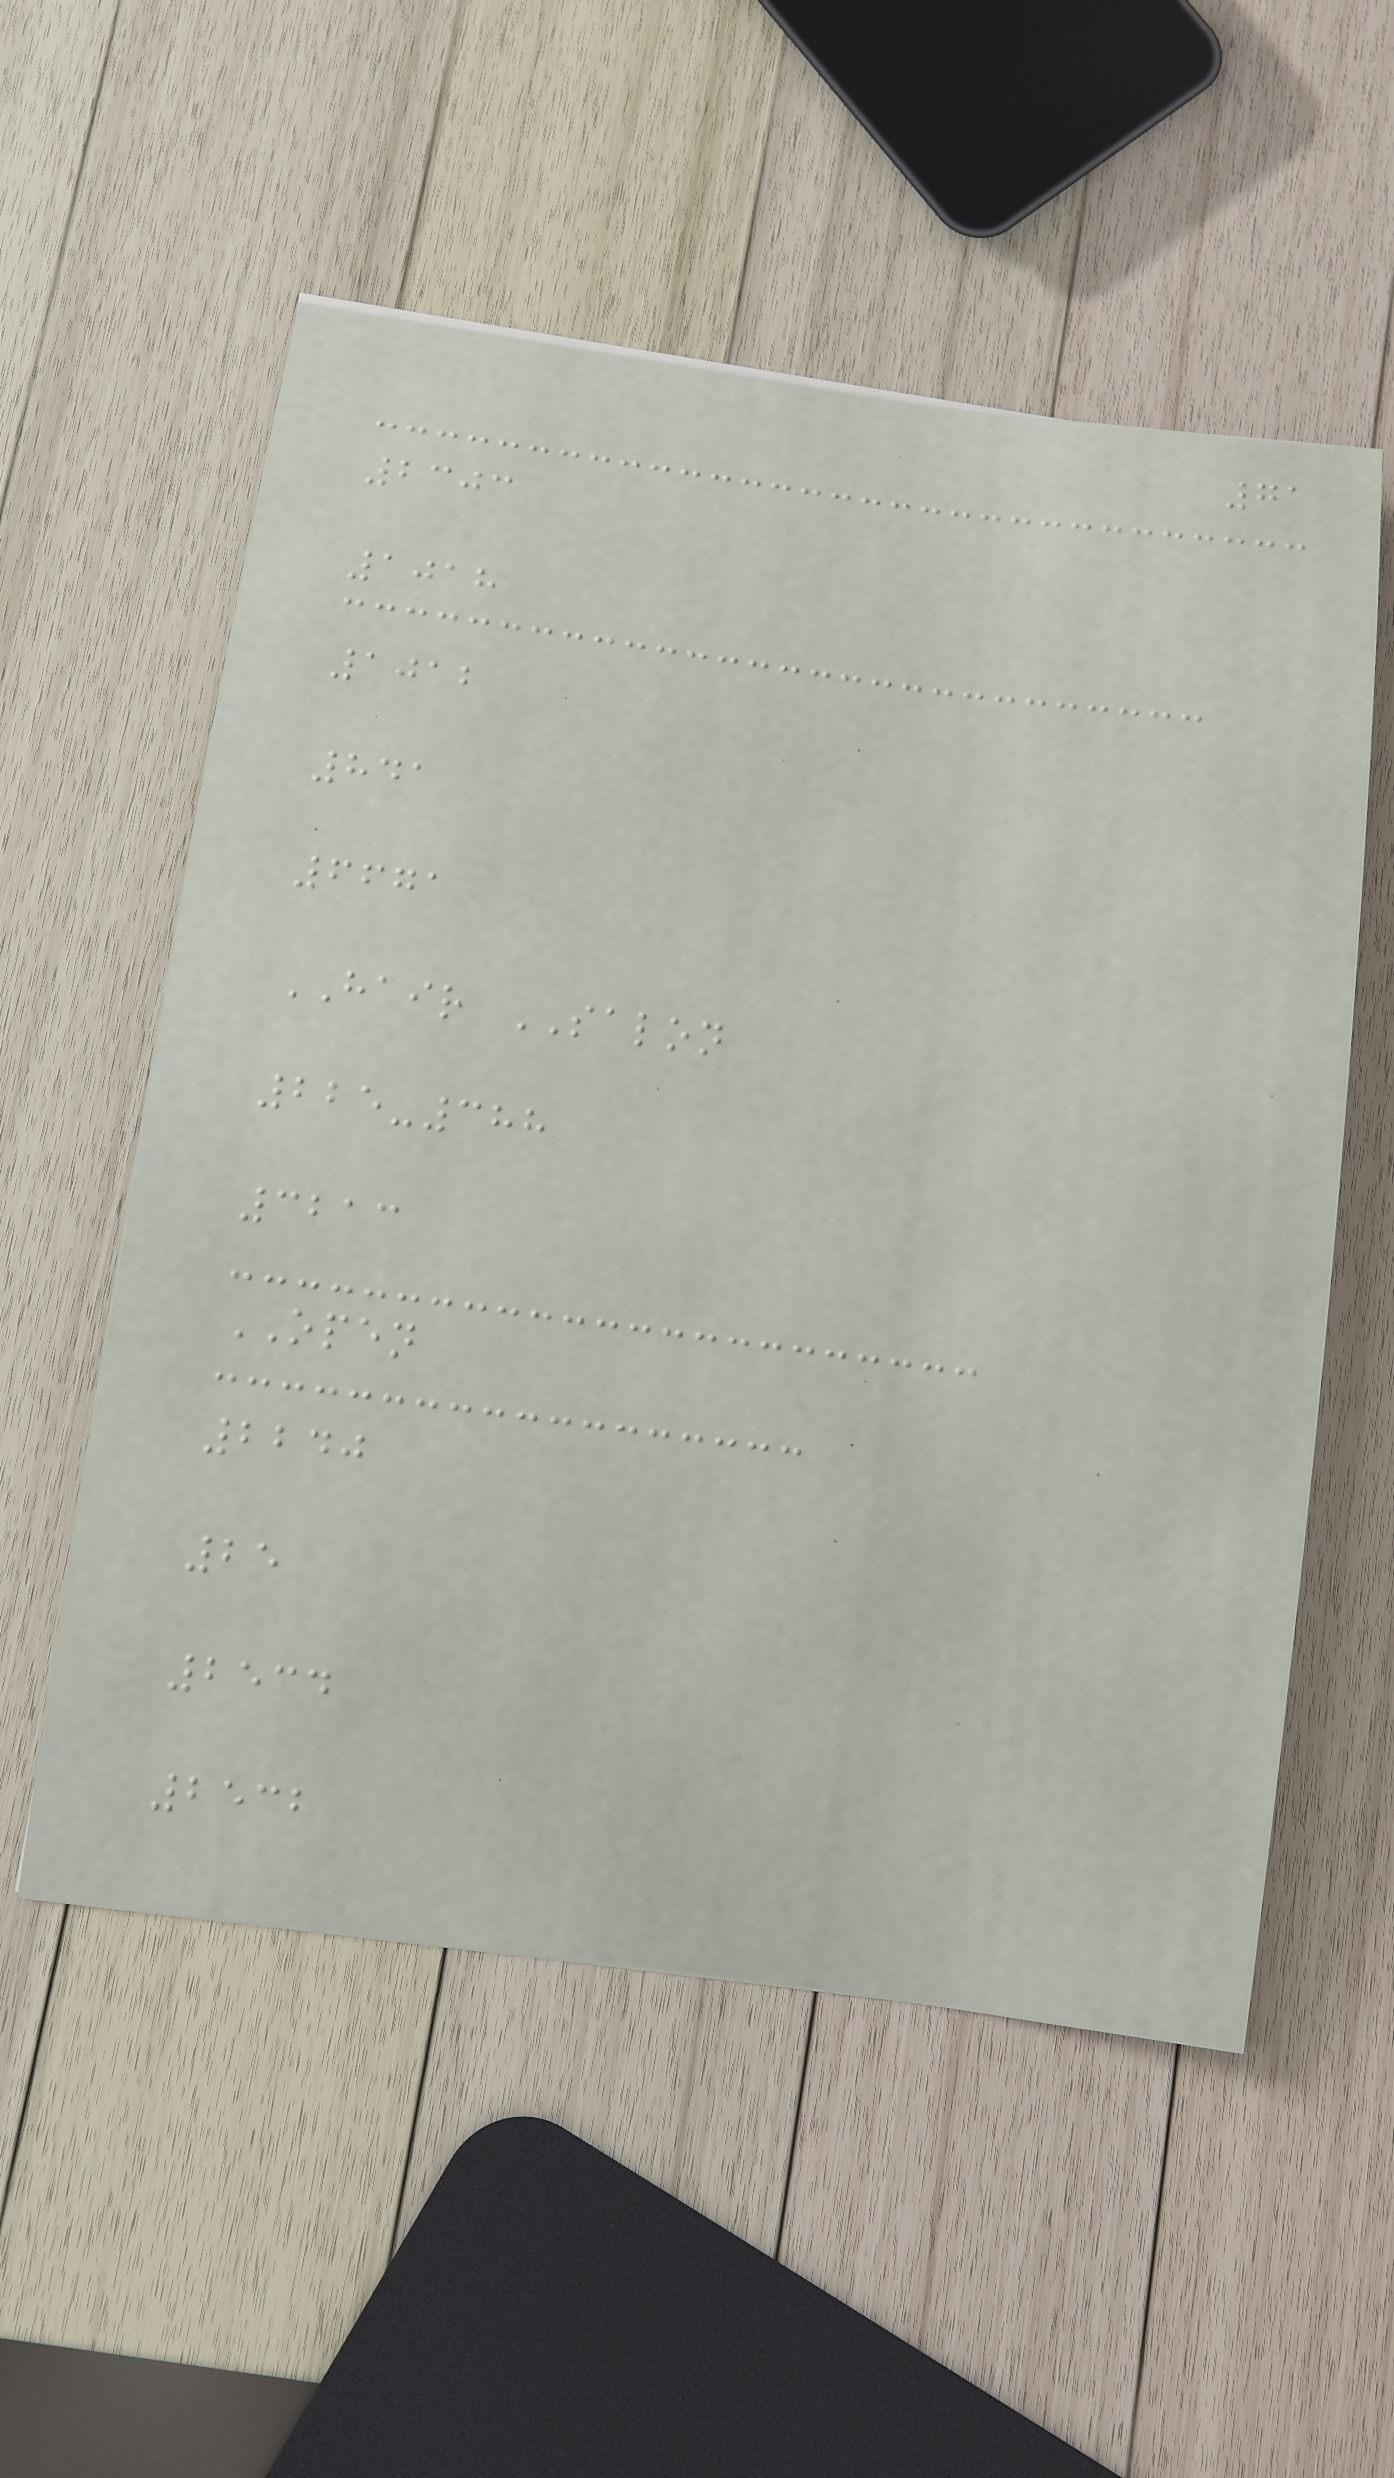71
2303
1018
1012
841
6671
HAIR SALON
225-388
3213
OPEN
2240
25
2534
2532
